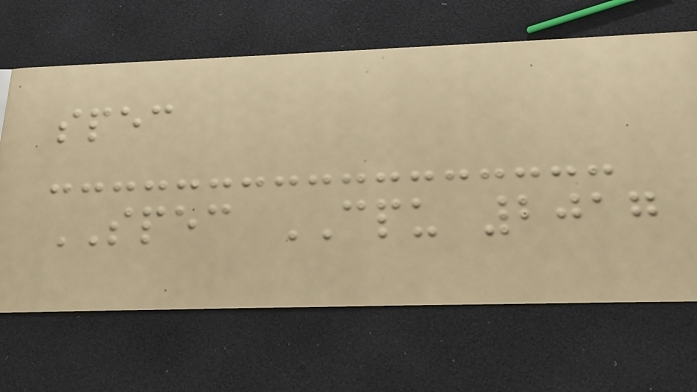spec
SPEC CPU 2017
